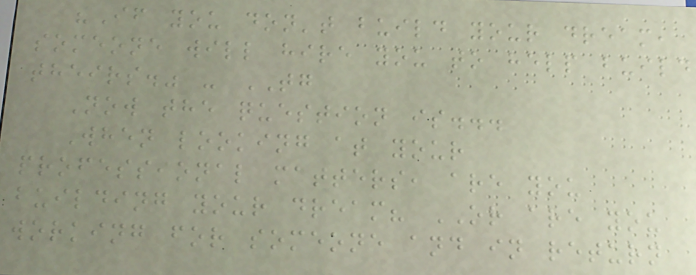"If you don't build your dream,
someone will hire you to help build
theirs." - TG
Now the question is...
When looking at your
professional matters, are you
building your dream? OR are you
working for someone and in return
